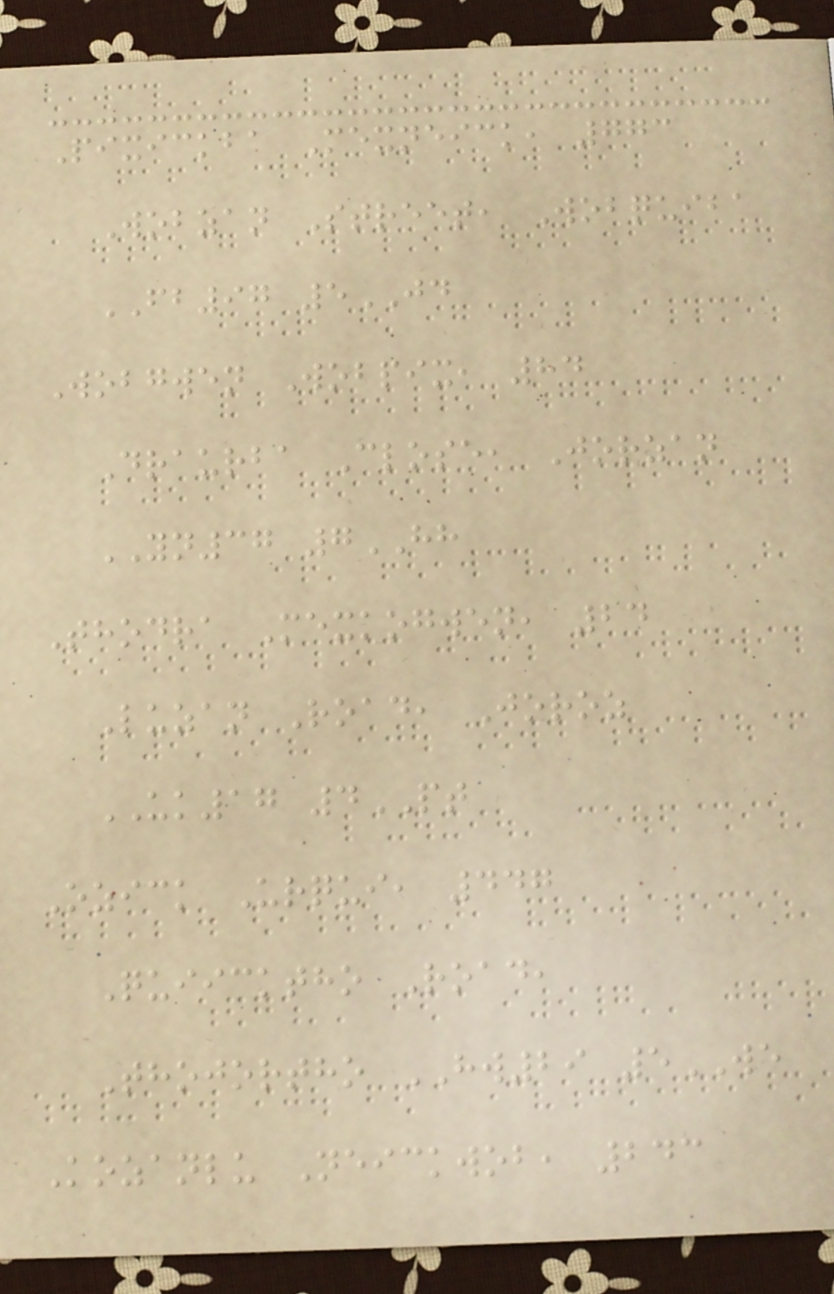Pixickba Mexneick, 773
Wobzan Street, Wobquiba
FB97 5JD
Wobgwen Wobpix, 84
Draurba Close, Jorzan
YN37 7HH
Thodra Mexkogwen, 24
Luzan Road, Joroz
UK17 4PT
Ozick Urqui, 447
Quiicktho Road,
Thojortho HW29 5WE
Kozanlu Neickwob, 243
